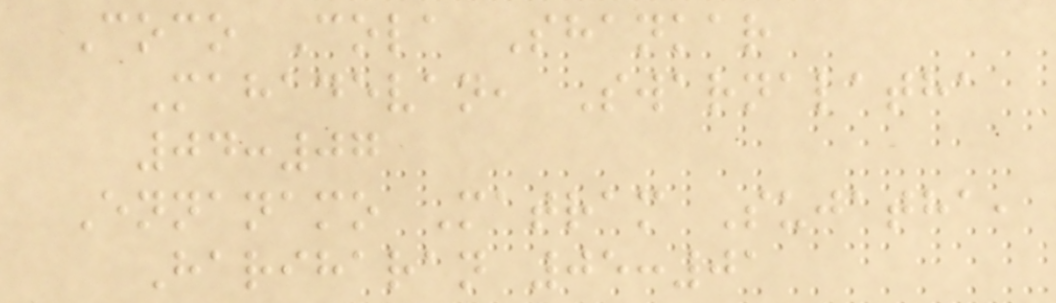Coco Cola Shankar
Mahadevan, Swarnalatha
04:07
Ennanamo Matram Sujatha,
Hariharan 05:01
